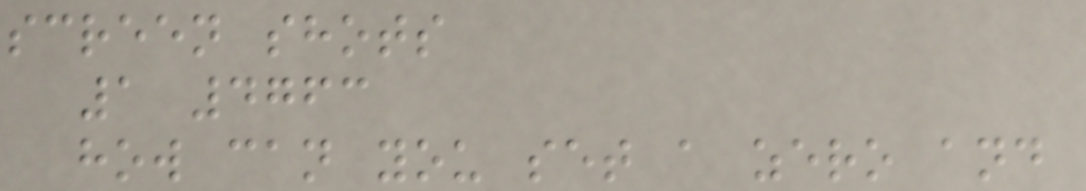screen shots
1 4763
how can you set a zero and
